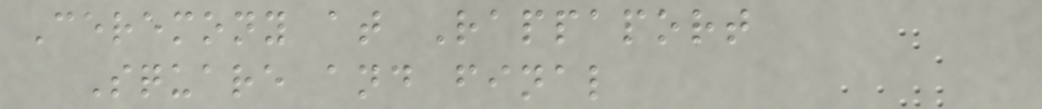Ceremony at Rappaport
Square and final
